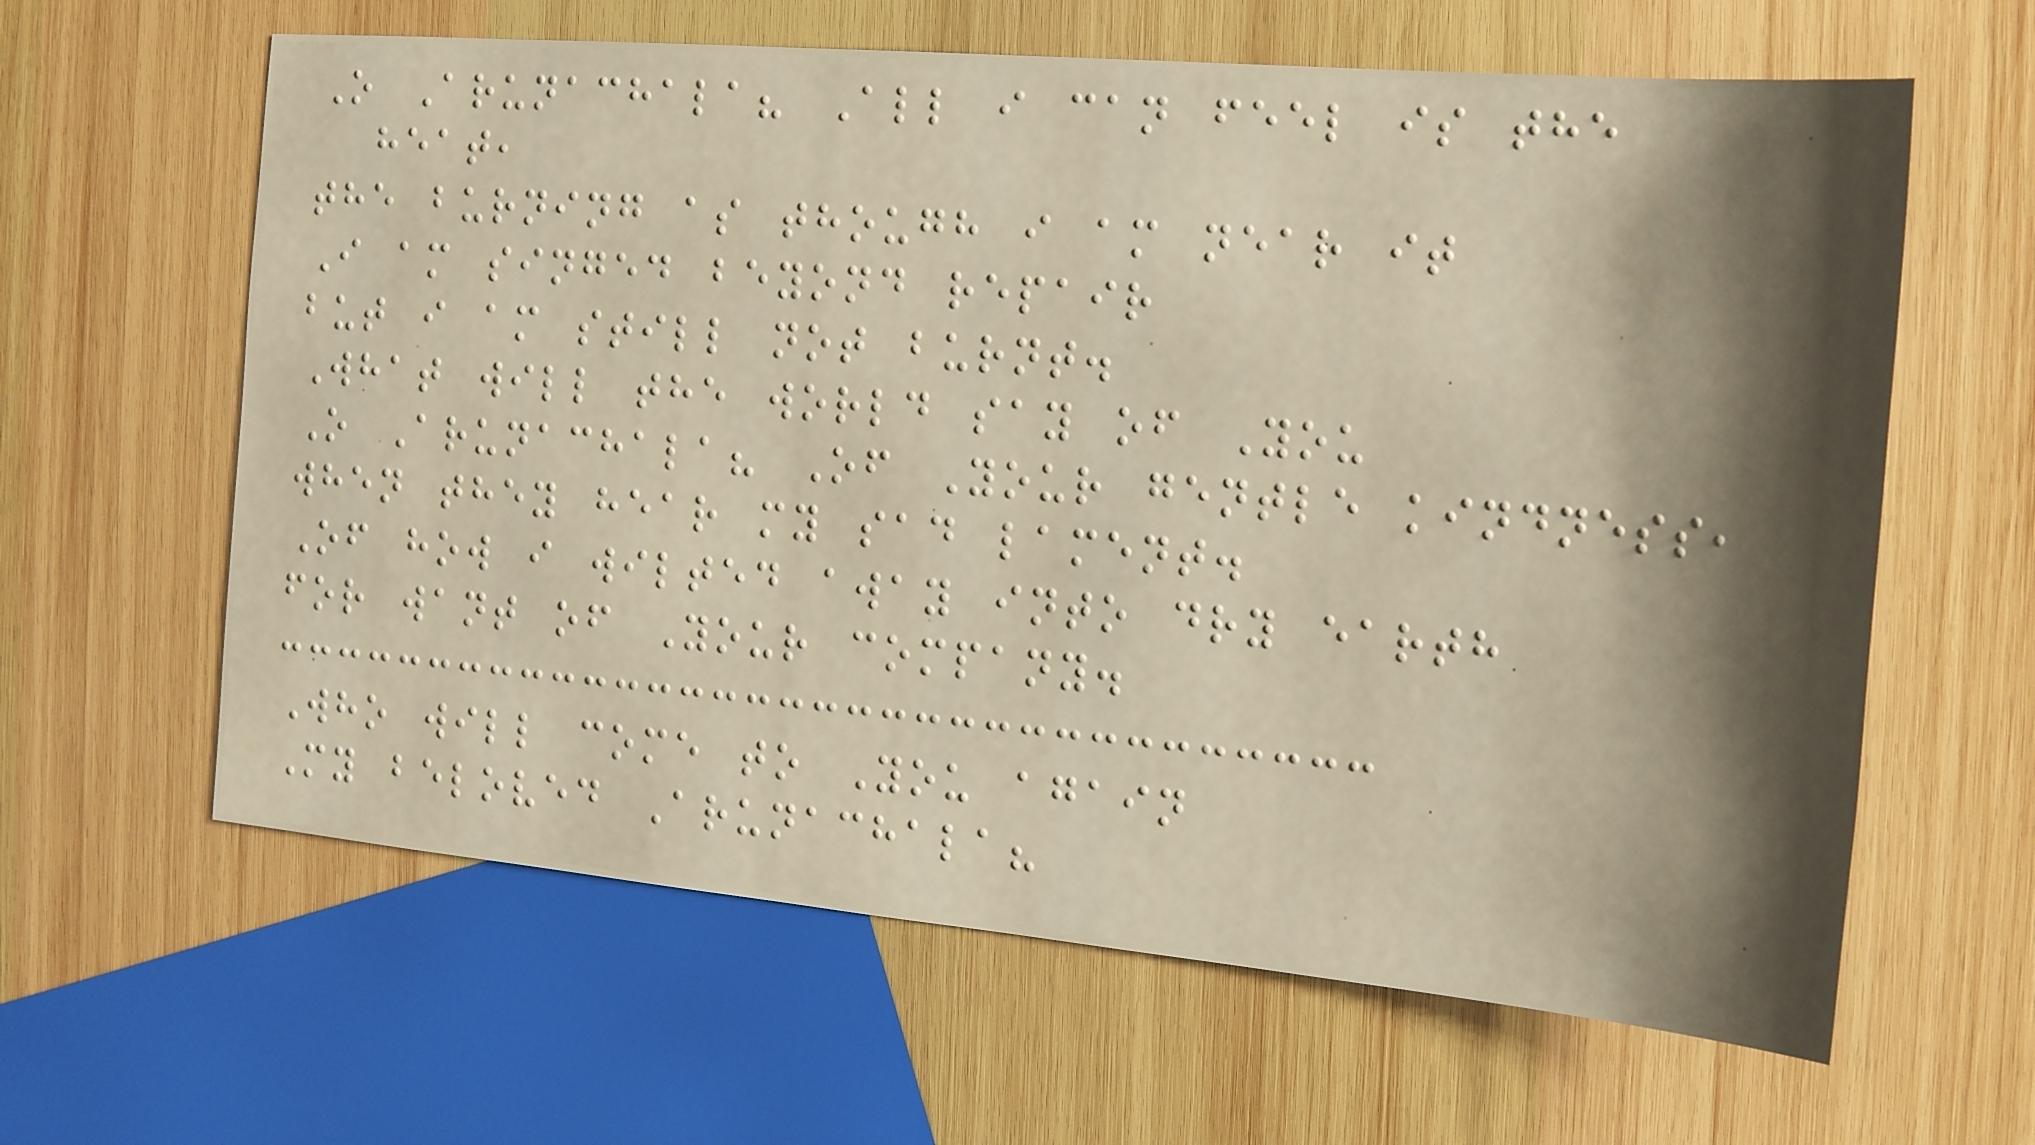O Arunachala? All i can feel is the
heat,
the burning as though i am near it
I am singed beyond repair
but i am still not burnt.
What will the world say of You
O Arunachala? Of Your gentle kindness,
when they hear my sad lament.
Of how i wilted away into dry earth
for want of Your company.
Who will come to You again
My beloved Arunachala?
